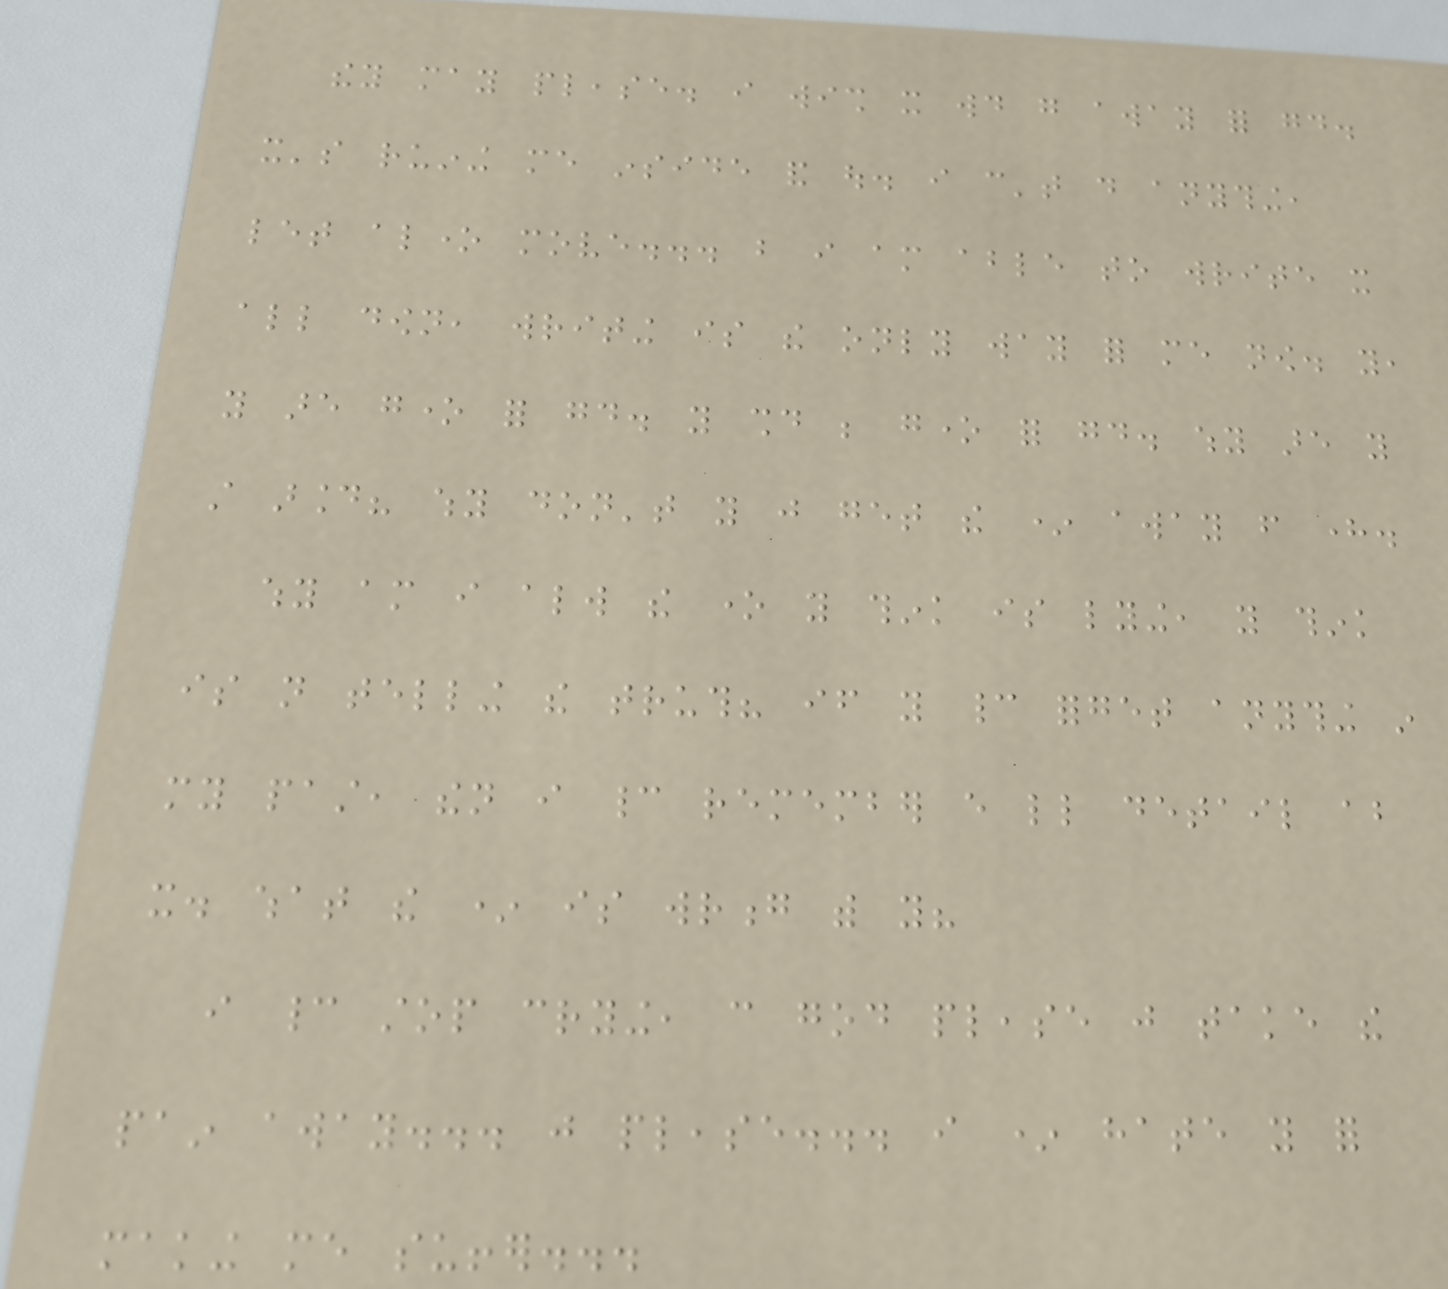they may please. i wish it would go away for good.
it's ruining me inside and out. i can't do anything,
let alone move... but i am able to write it
all down, writing is the only way for me now. you,
you are gone for good. you should be gone for good. why are you
still around? why don't you just get the * away from here.
why am i always the one you think is lying, you think
is not telling the truth? if you cannot forget anything in
my past, then i cannot remember every little detail about
it. what the * is wrong with you?
i cannot stop crying, can god please just take the
pain away... just please... i * hate you for
making me suffer...
